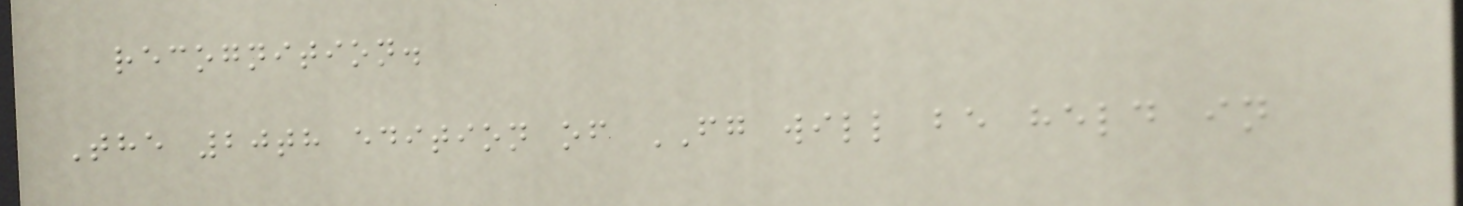recognition.
The 20th edition of FG will be held in
